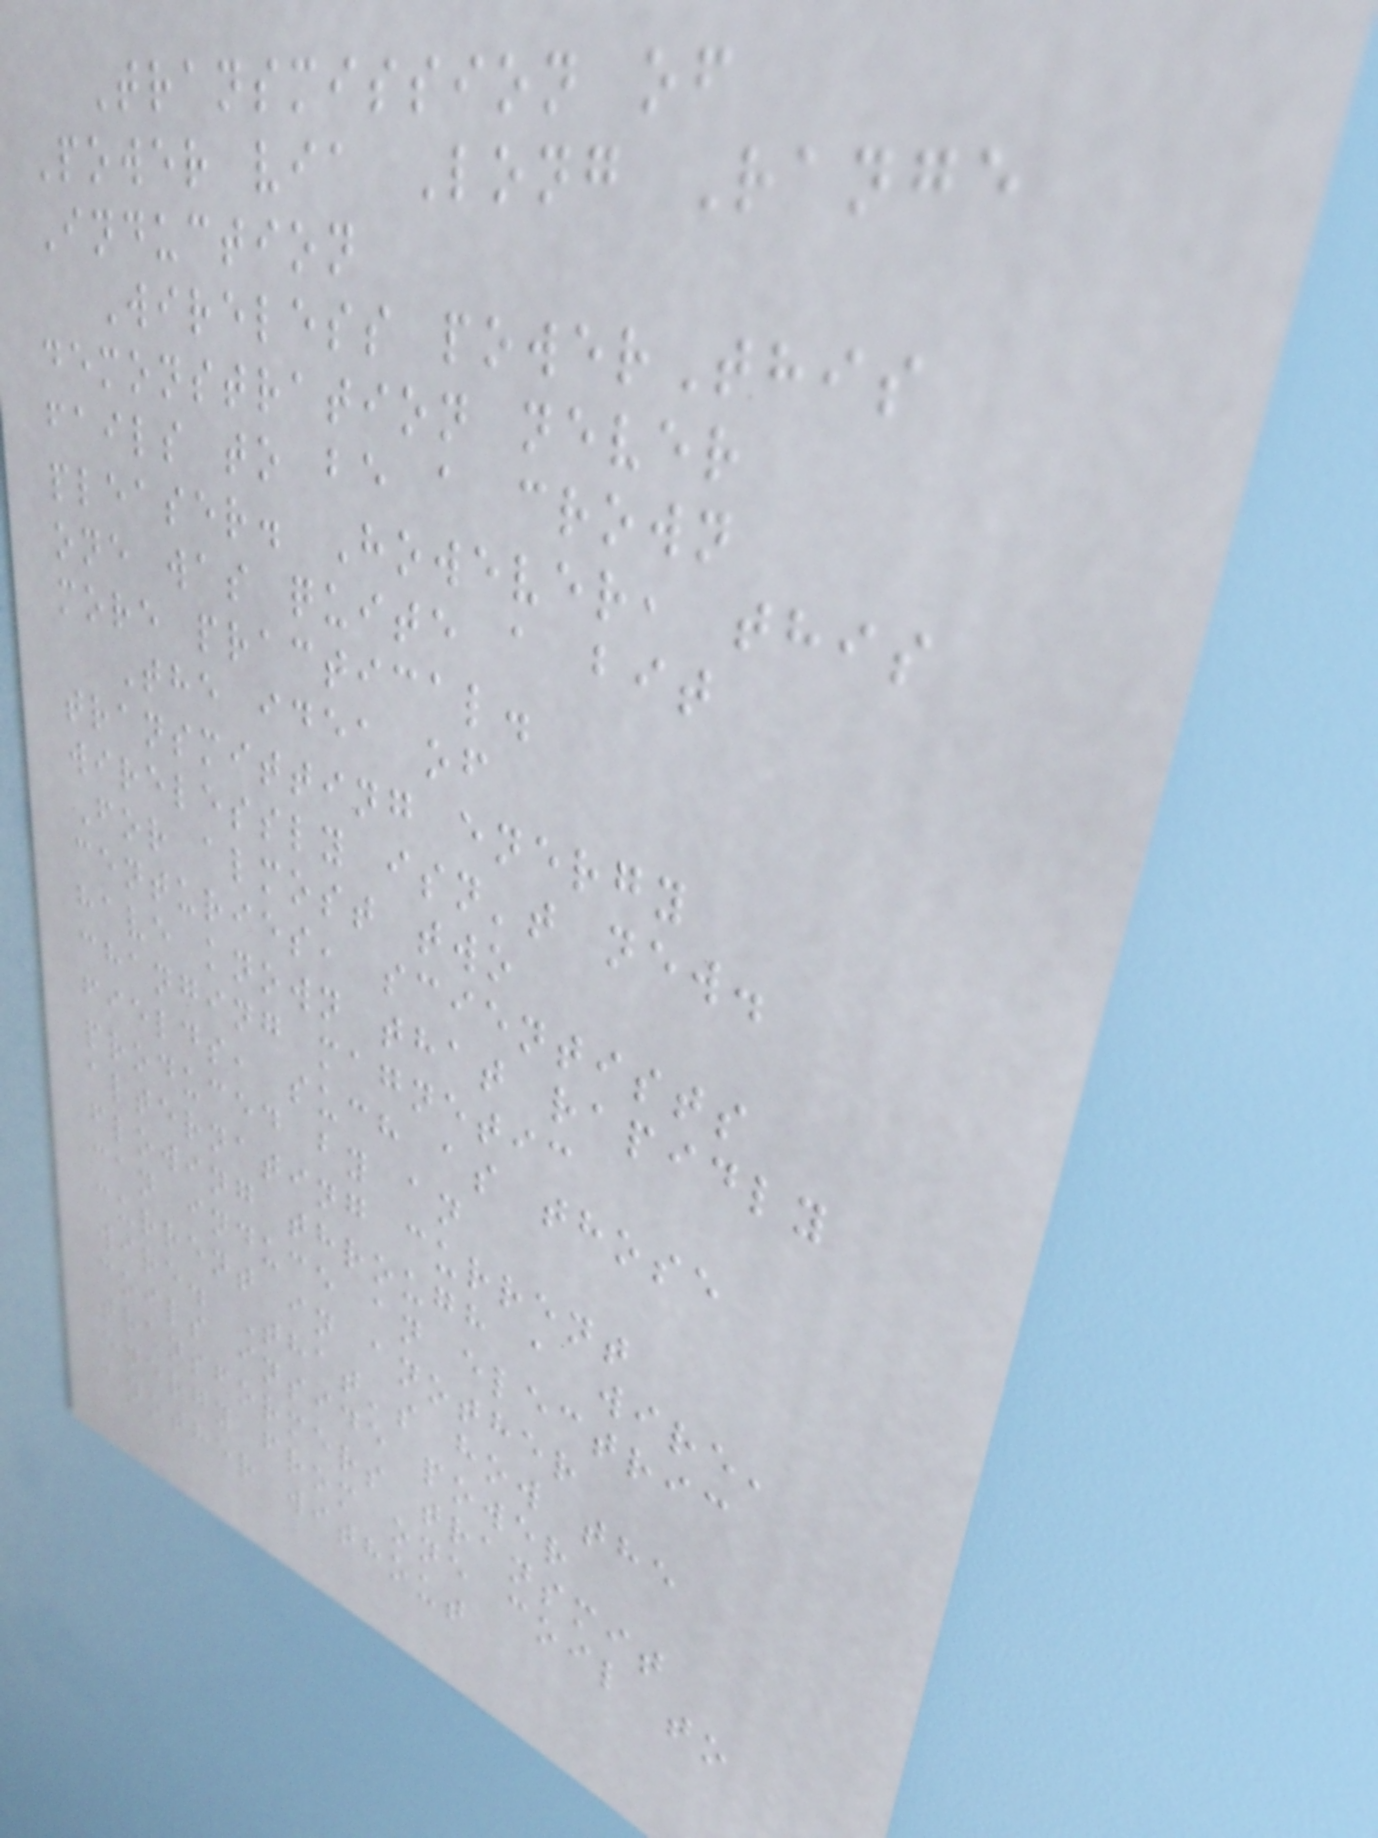Transmission of
Power via Long Range
Induction
Wireless powerThis
demonstration never
fails to be a crown
pleaser. However, this
one was quite a bit
more practical.
The idea of
transmitting energy
wirelessly isn't new.
For almost two
centuries, scientists
have known that rapidly
changing magnetic
fields, such as those
produced by an
alternating current
flowing through a wire,
can induce an electric
current in another
wire. That's how the
coils inside power
transformers transmit
energy from one coil to
another without
